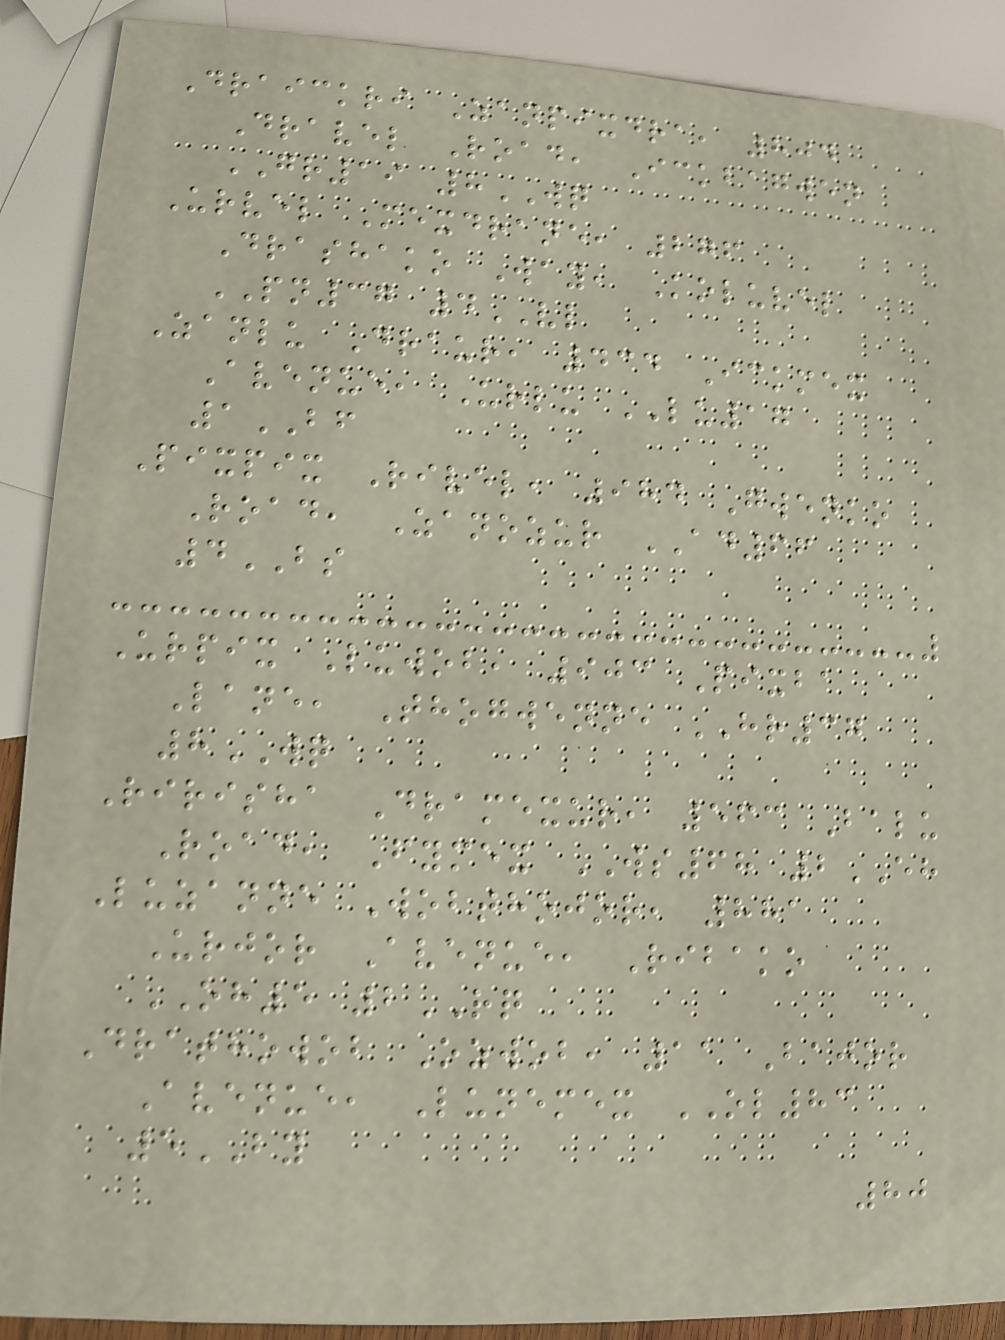Draickri Zanpixdra, 804
Dravel Road, Ickbagwen
GR19 8WQ
Urvel Mexdrane, 276
Drashako Way, Koluvel
PN37 4VL
Zanlu Draur, 434 Ickmex
Avenue, Urlu LU17
1BF
Pixpix Rivel, 984 Gwenko
Road, Zanozur AD66
4BS
Urpix Luwob, 903 Pixba
Lane, Thogwenne HR37
8WQ
Ririsha Dramexur, 563 Balu
Road, Fymex WS68 2EH
Luzanne Wobthojor, 881
Urjor Avenue, Ribako
OH5 2RQ
Drathowob Ozwob, 11 Bajor
Avenue, Lunemex OL83
5BY
80
